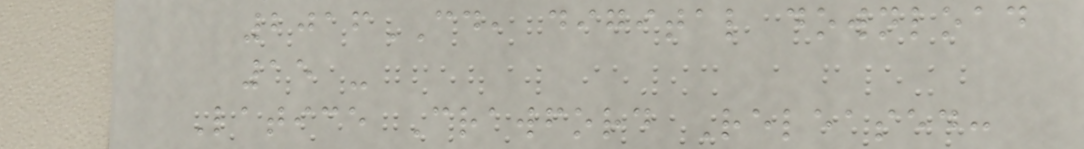2016CD, digital download
15 -
Latice Crawford Released:
